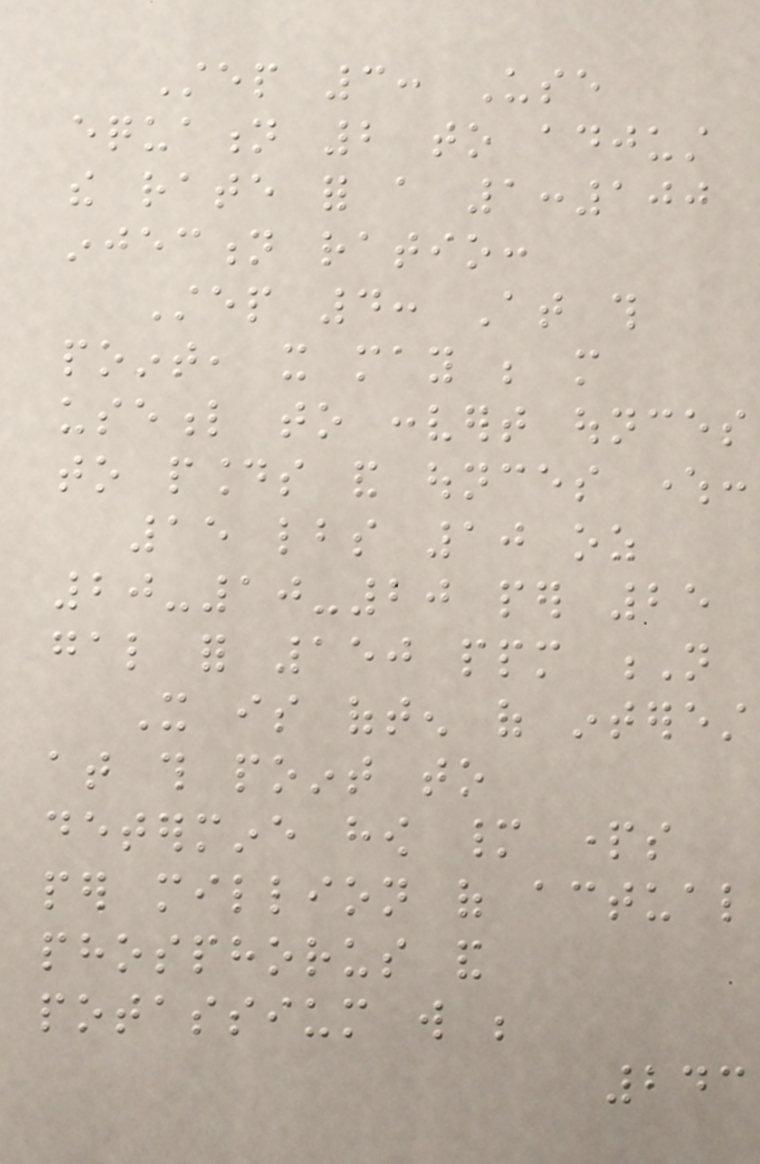Step 3: Use
equation 2 to adjust
the rate for a 1:100
injection ratio:
Step 4: At this
point, it may be more
useful to convert ounces
to pounds and ounces where:
15 lbs 10 oz
20-10-20 per 25
gal for 150 ppm N
It is often of interest
at this point to
determine how many parts
per million of actual
phosphorus and
potassium will be
243
